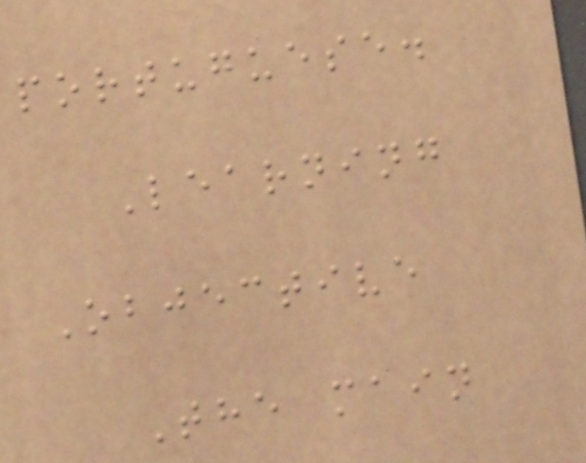portuguese.
Learning
Objective
The main
